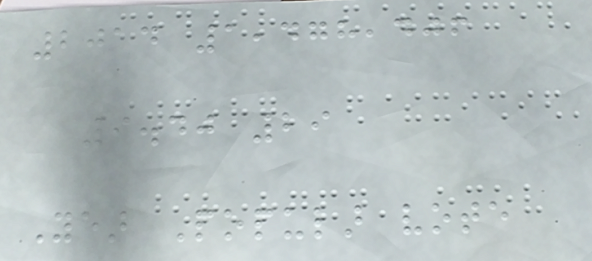2014 1,478,406
9.40 29
Year Popular vote
